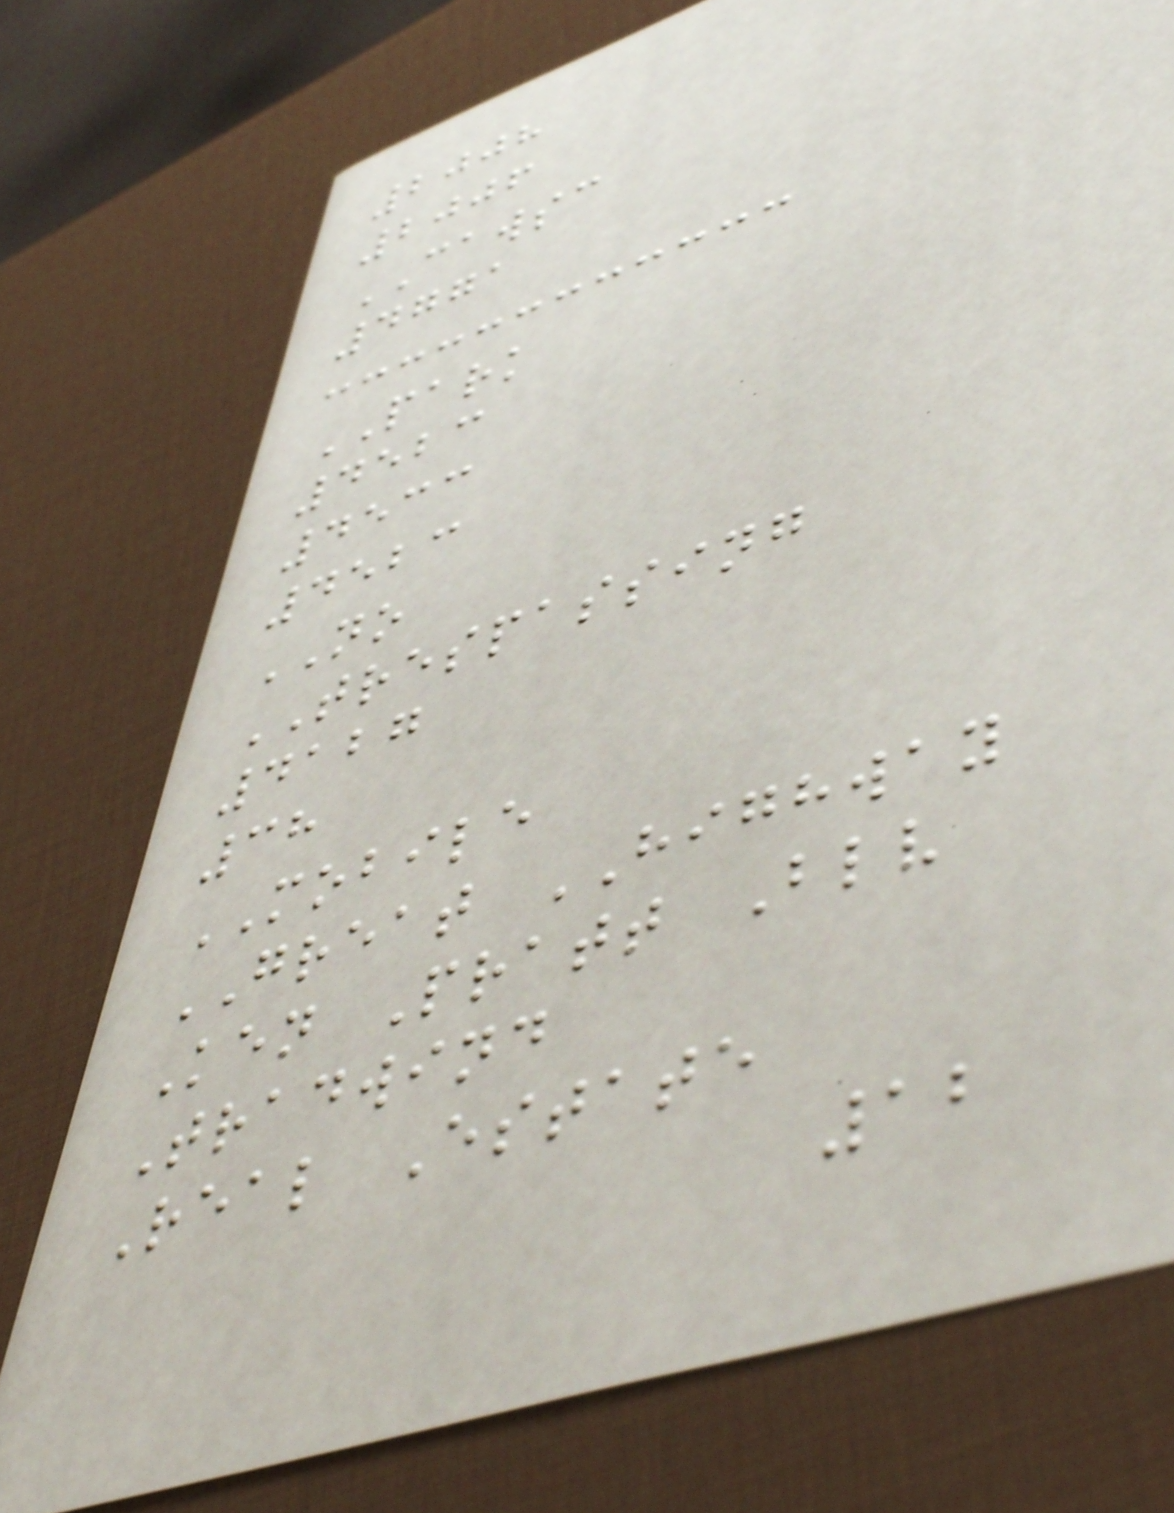2008
2006
CAWSC
4771
PARK
4523
4533
4523
NO
TRESPASSING
4127
38
MOBILE
GREAT HIGHWAY
Ken Pratt Blv
Tradwind
Real Estate
12
